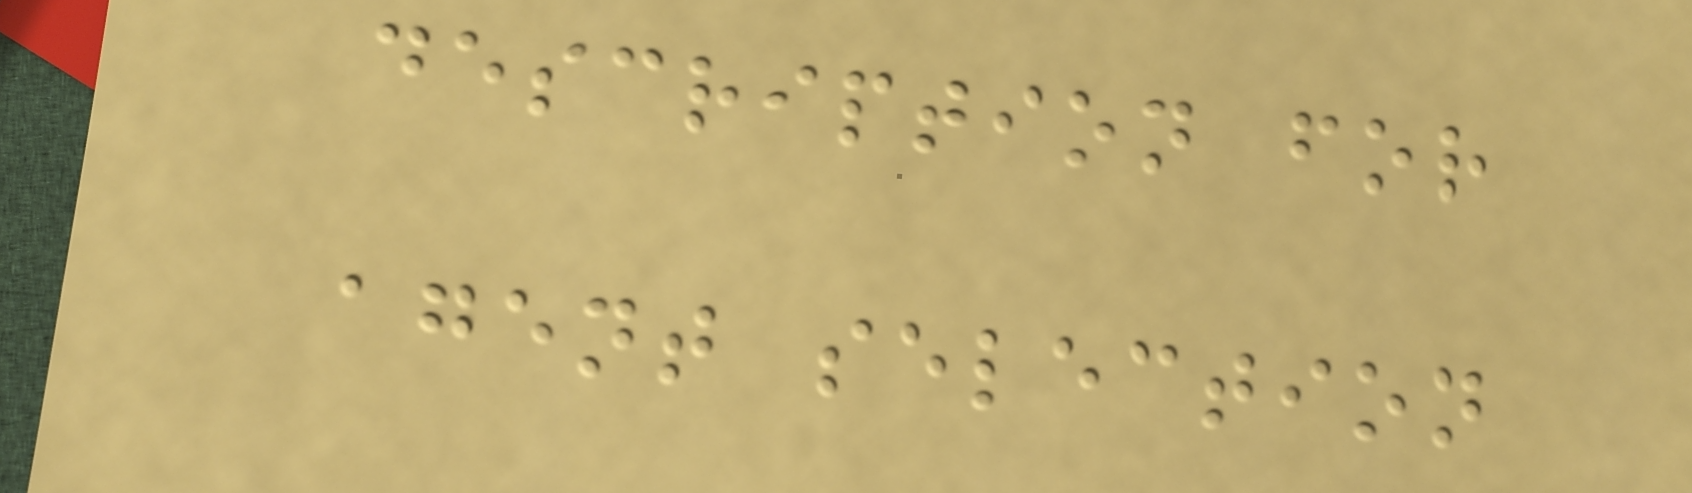description for
agent selection
